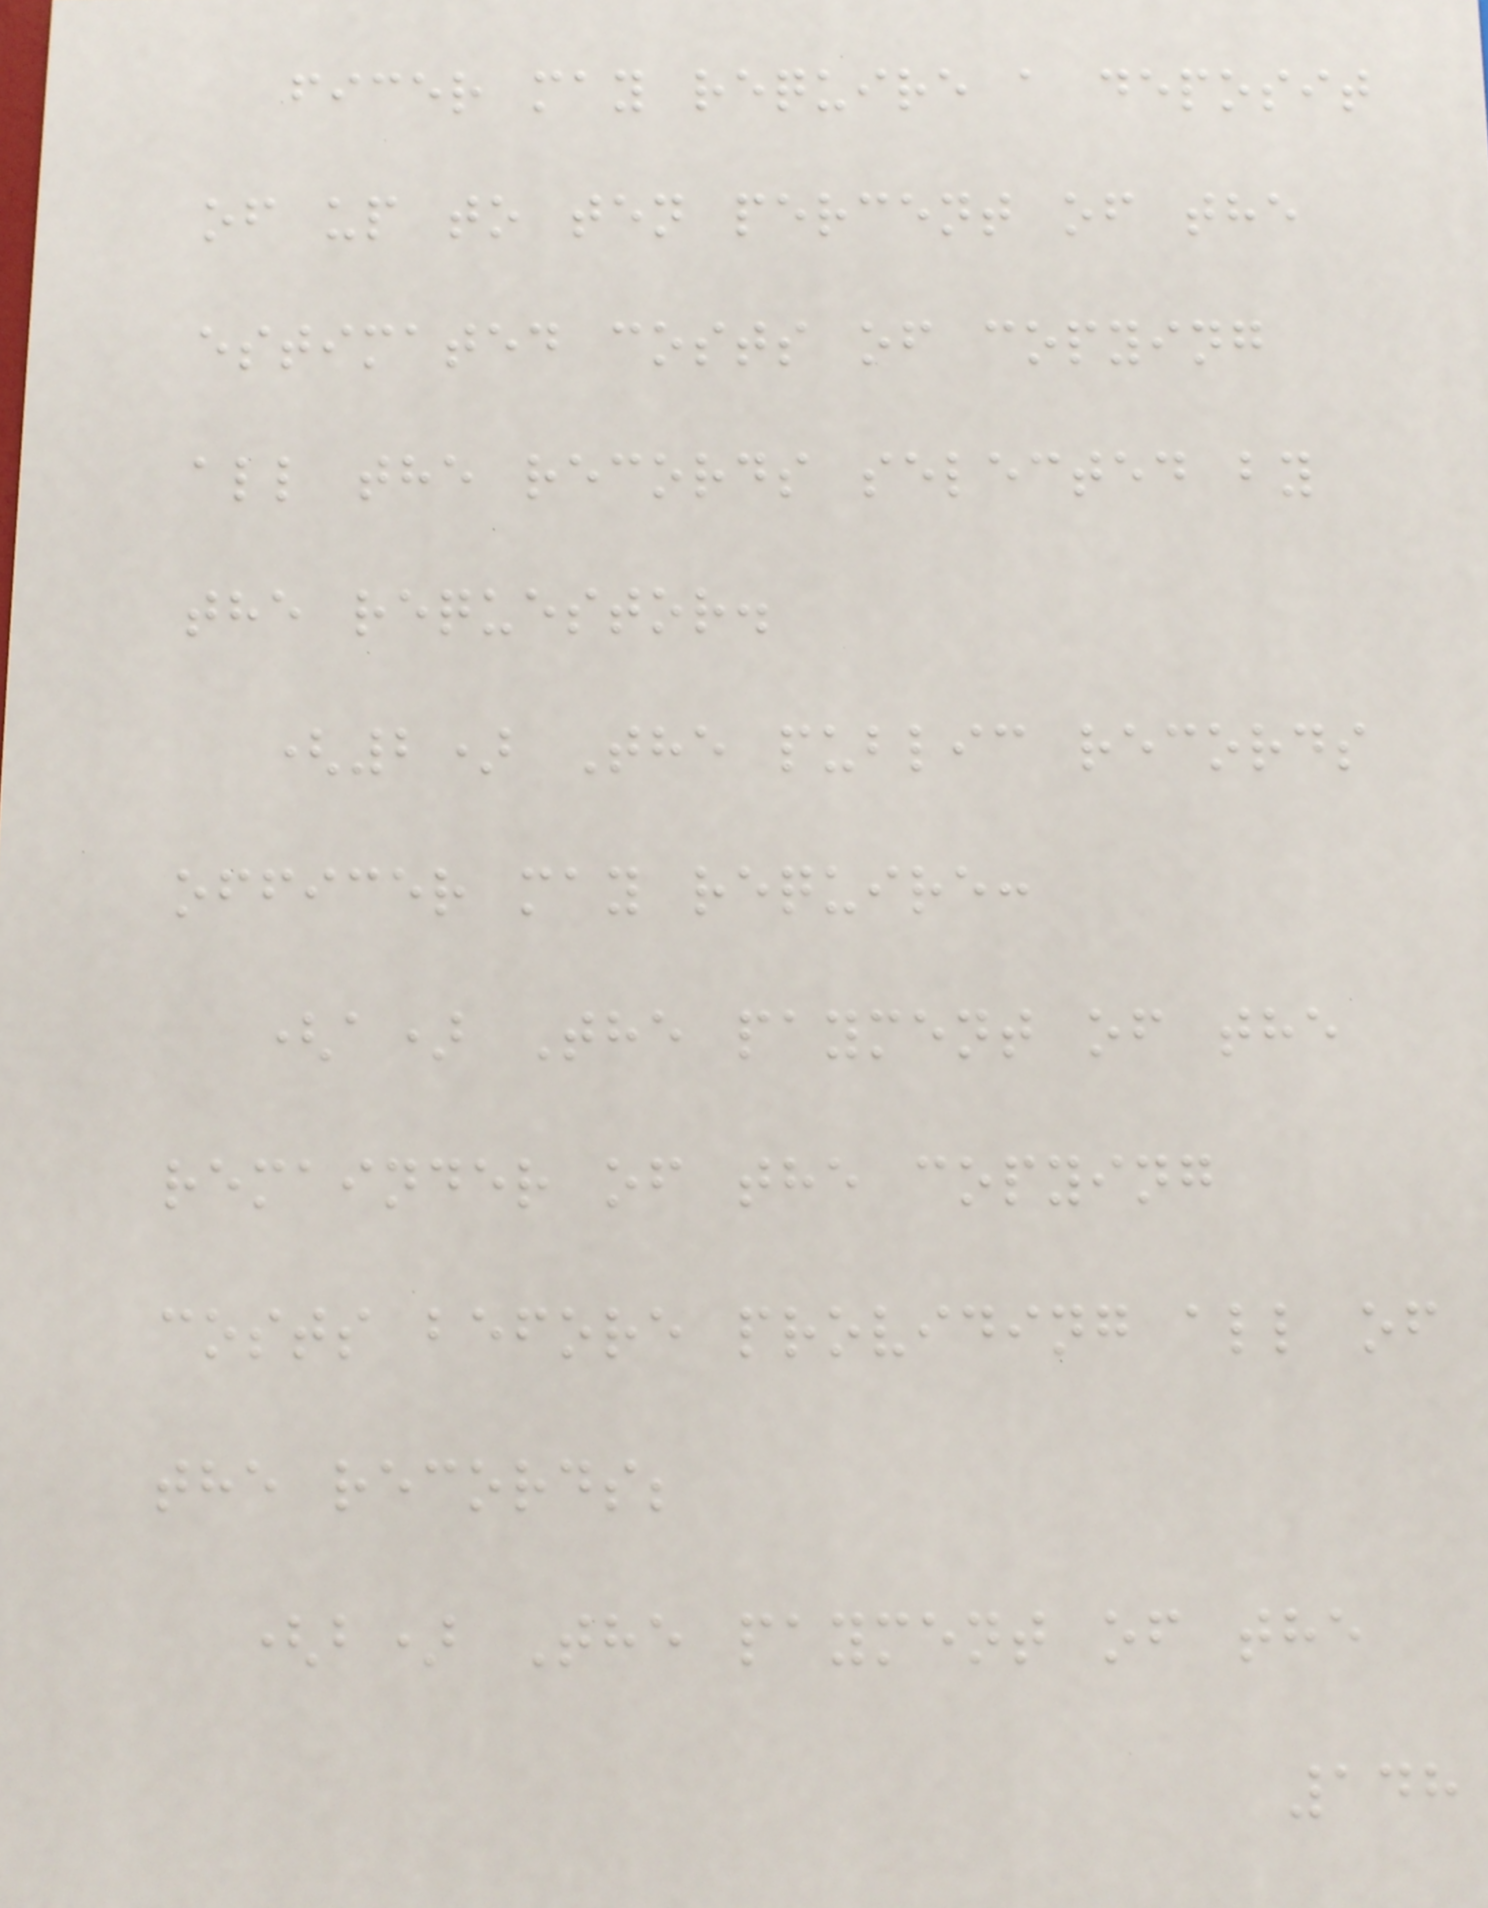ficer may require a deposit
of up to ten percent of the
estimated costs of copying
all the records selected by
the requestor.
(2) The public records
officer may require:
(a) The payment of the
remainder of the copying
costs before providing all of
the records;
(b) The payment of the
148
